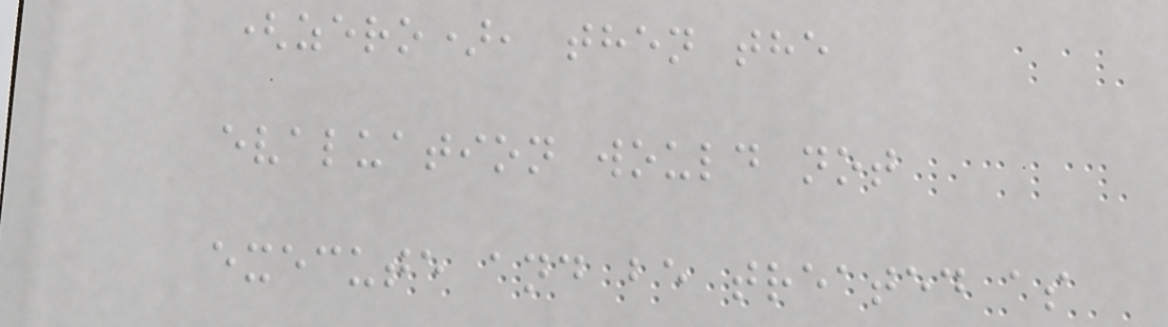(zero), then the
evaluation would not
execute and be treated as
